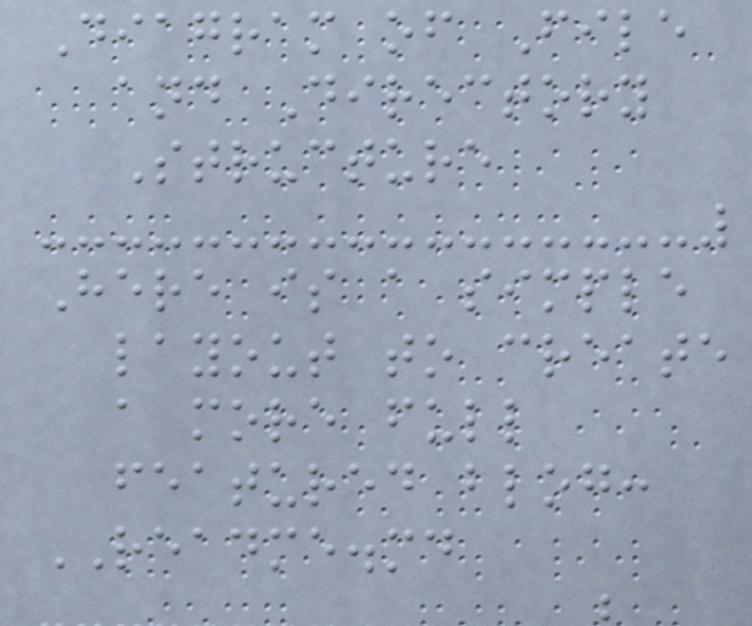Diagram of File
and Directory
Structure
Here is a simple
layout to create
a more full
featured blog:
README.md
